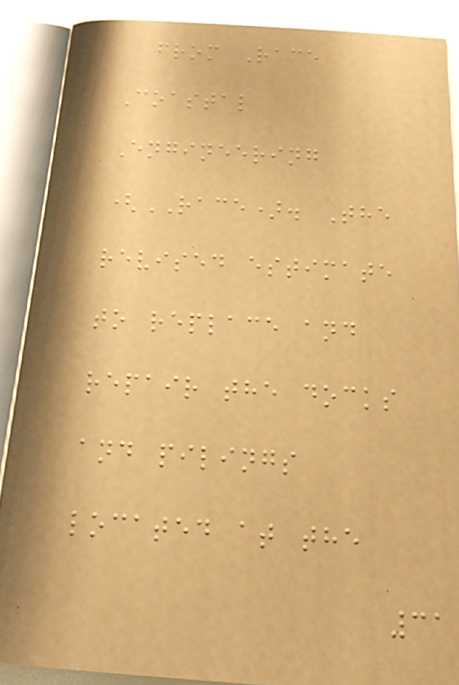from Race
Coastal
Engineering
(RACE). The
revised estimate
to replace and
repair the docks
and pilings
located at the
31
